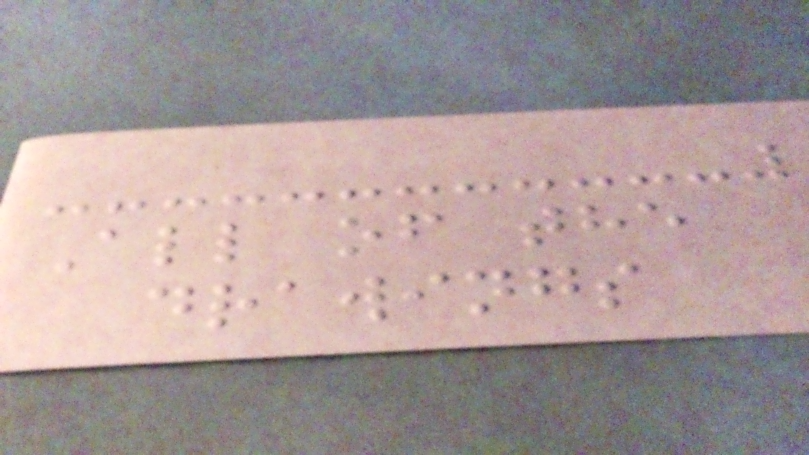All of the
drawings
